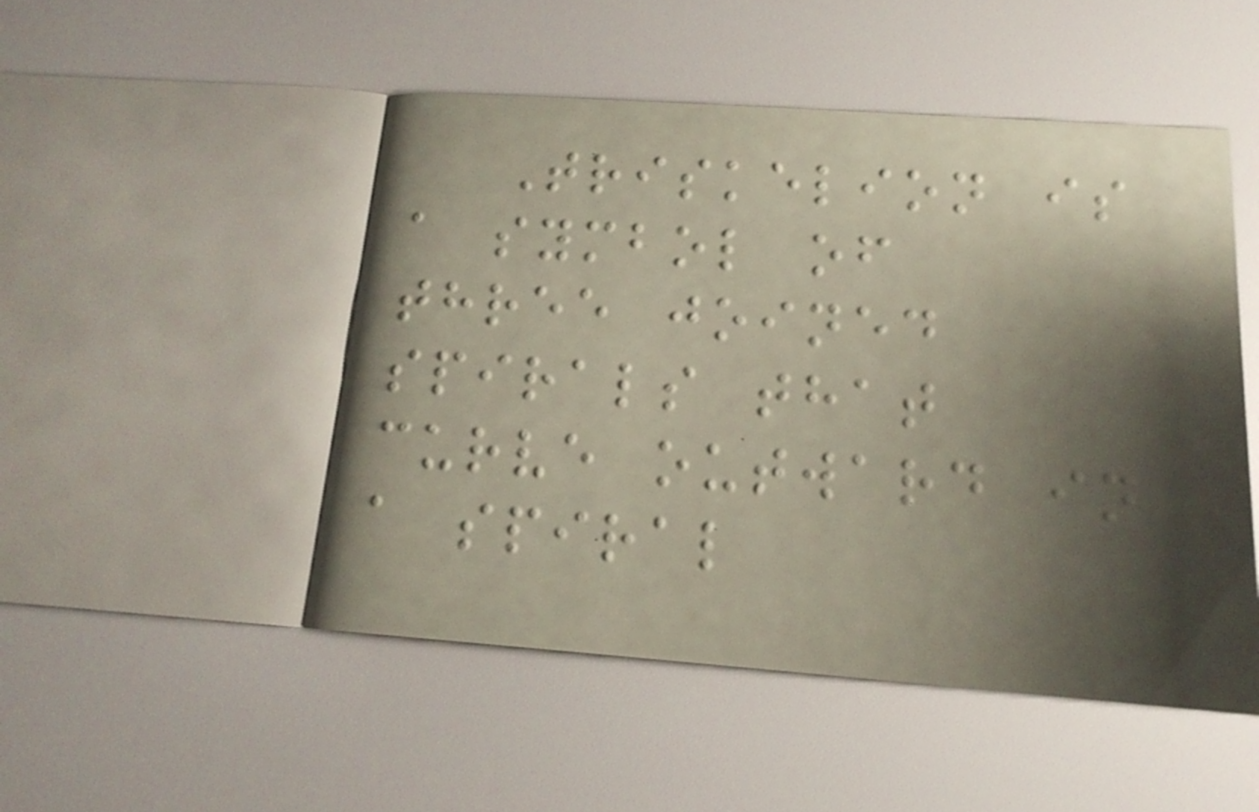Triskelion is
a symbol of
three joined
spirals that
curve outward in
a spiral
